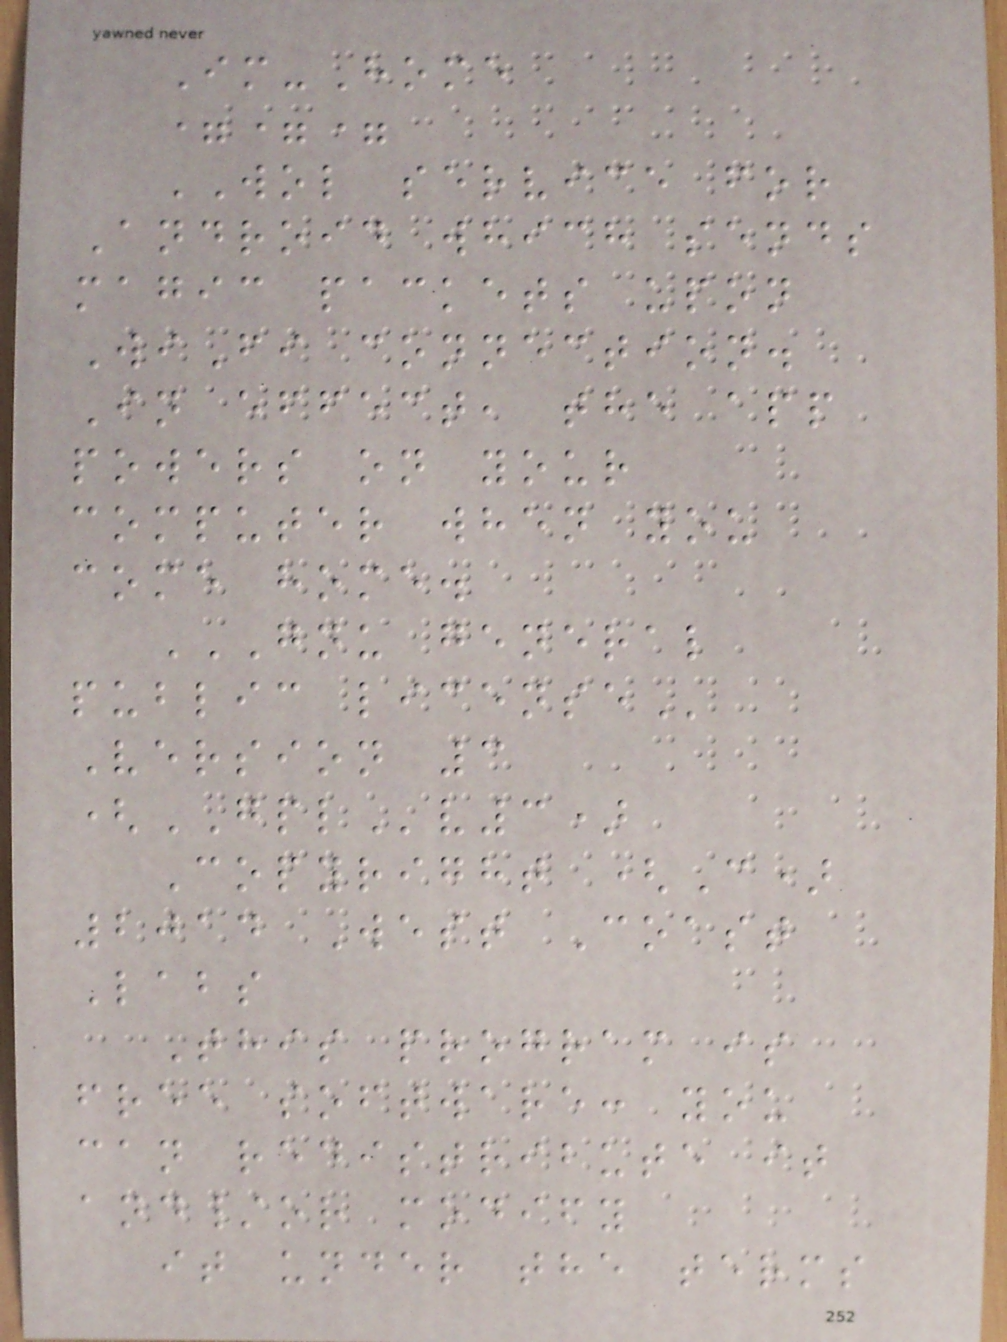Im-Home
===
WOL service for
Android which sends
magic packets upon
WiFi connection.
In effect, the app
powers on your
computer when you
come home.
GNU GENERAL
PUBLIC LICENSE
Version 3
(GPLv3)
Copyright (C)
2014 West Coast
Labs
This program is
free software: you
can redistribute it
and/or modify
it under the terms
